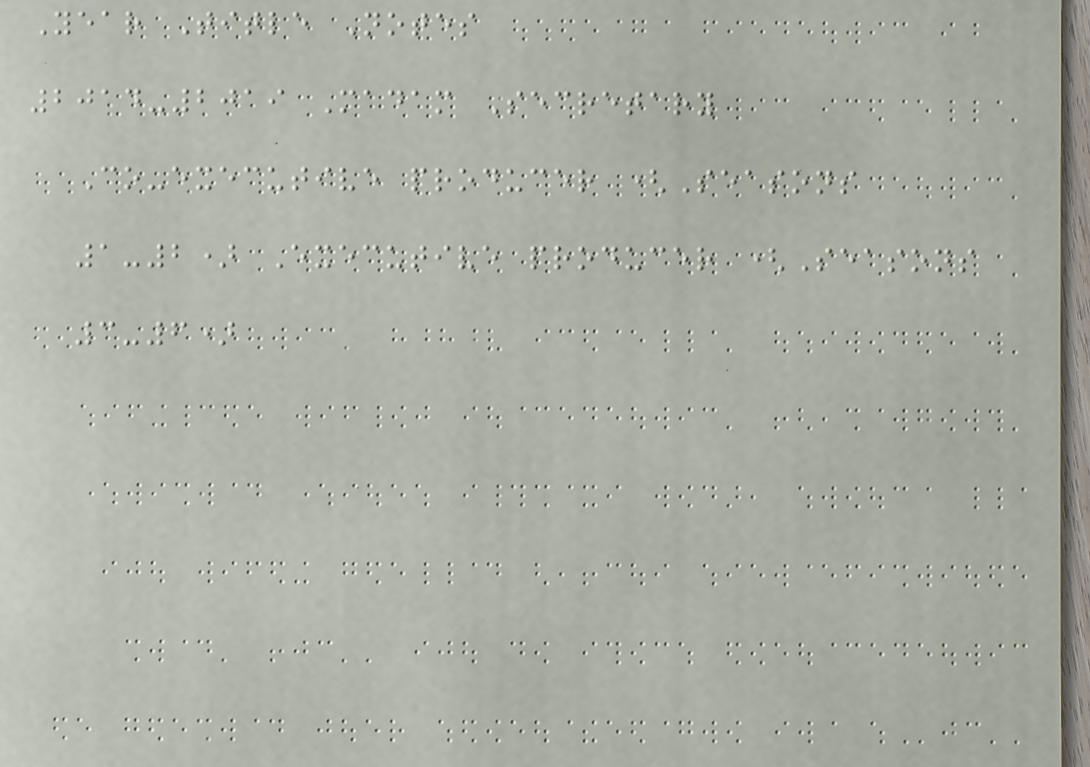Year Title Notes
2014-2019 Madam Secretary
Co-executive producer (Seasons
1-2) Executive producer (Seasons
3-6)
